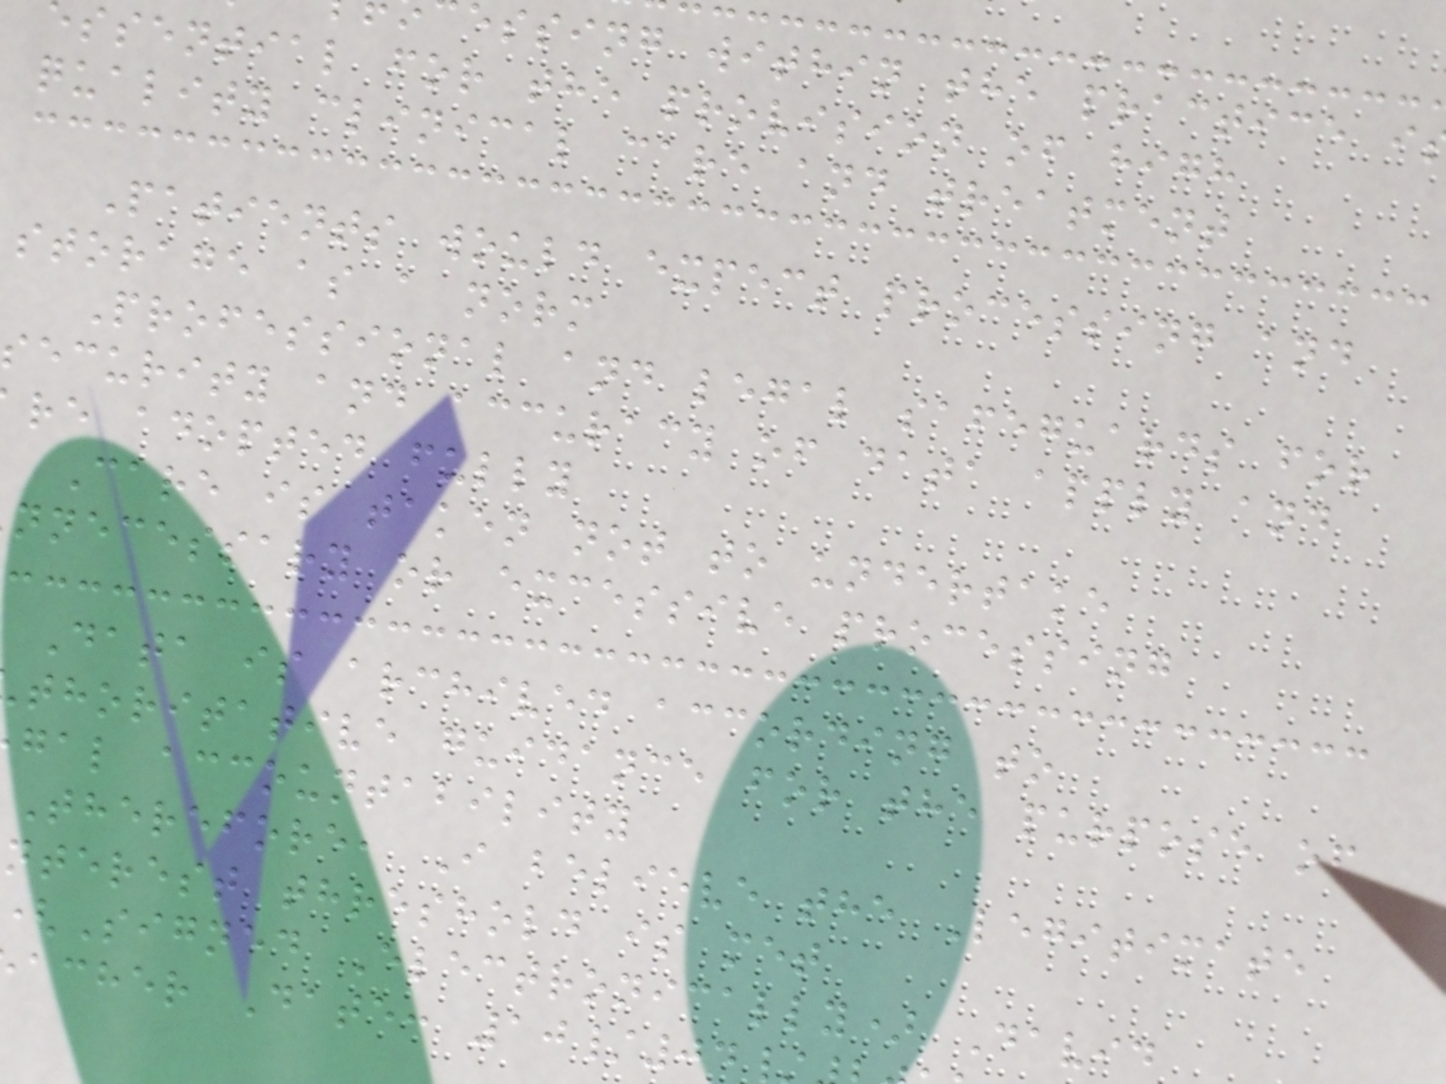essing within the practice i
ssential for the provision of high
quality clinical care and treatment
Patients would expect processing and
storage as a norm
Professional and legal safeguards for
security and accuracy of data apply and
re adopted fully
Care is taken not to undertake
nnecessary or excessive processing
Data is archived according to
thoritative guidance for the purpose of
gal accountability
Therefore, I believe the Legitimate
nterest threshold is met
Signed Electronically) David
acher Date: 10/04
